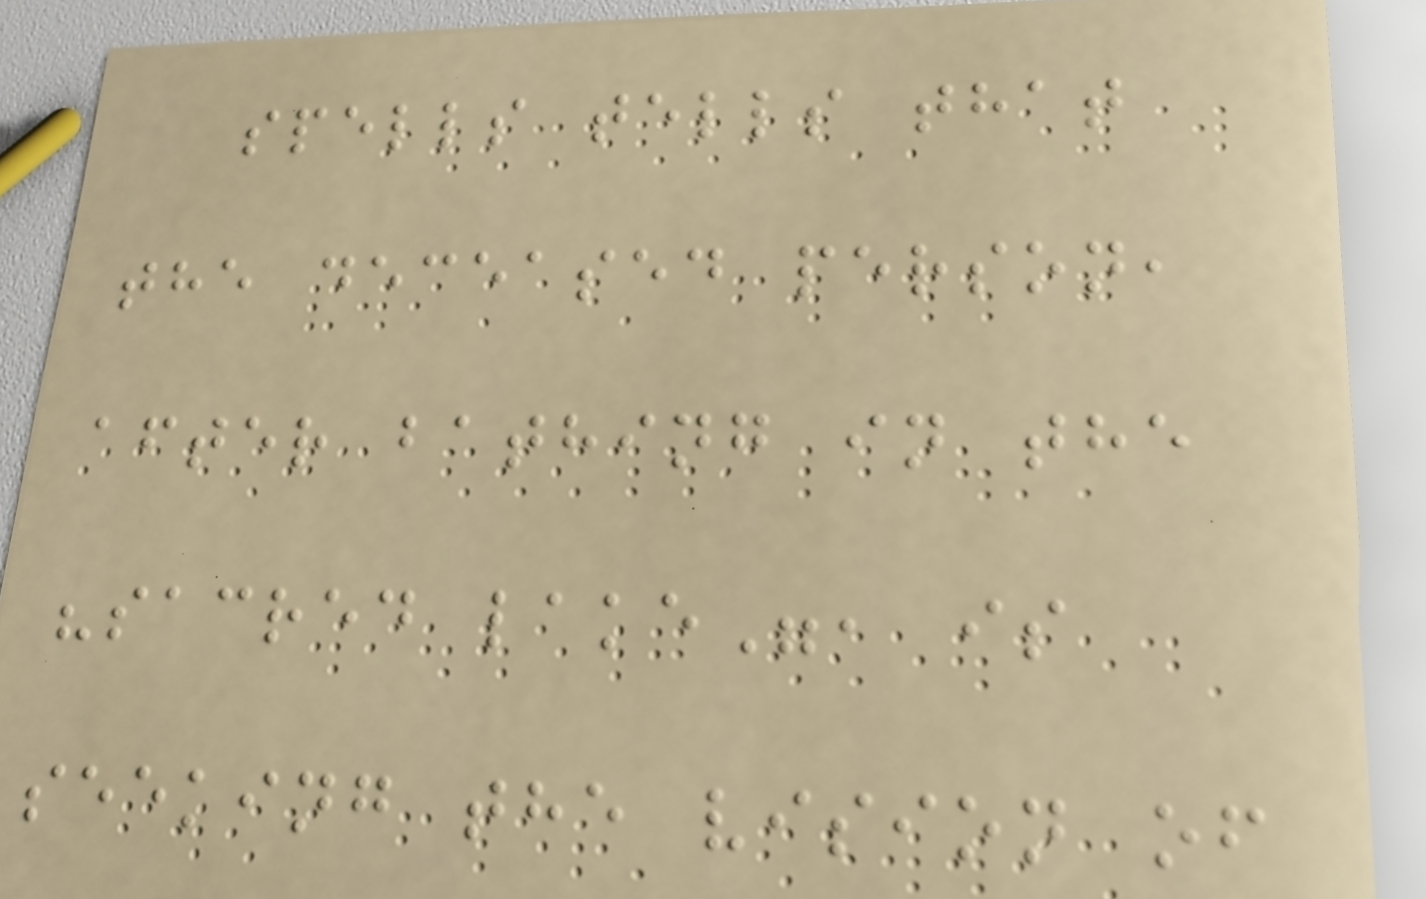spells tells that
the deceased person,
after bathing in the
"sacred lake", is
seeking the vision of
